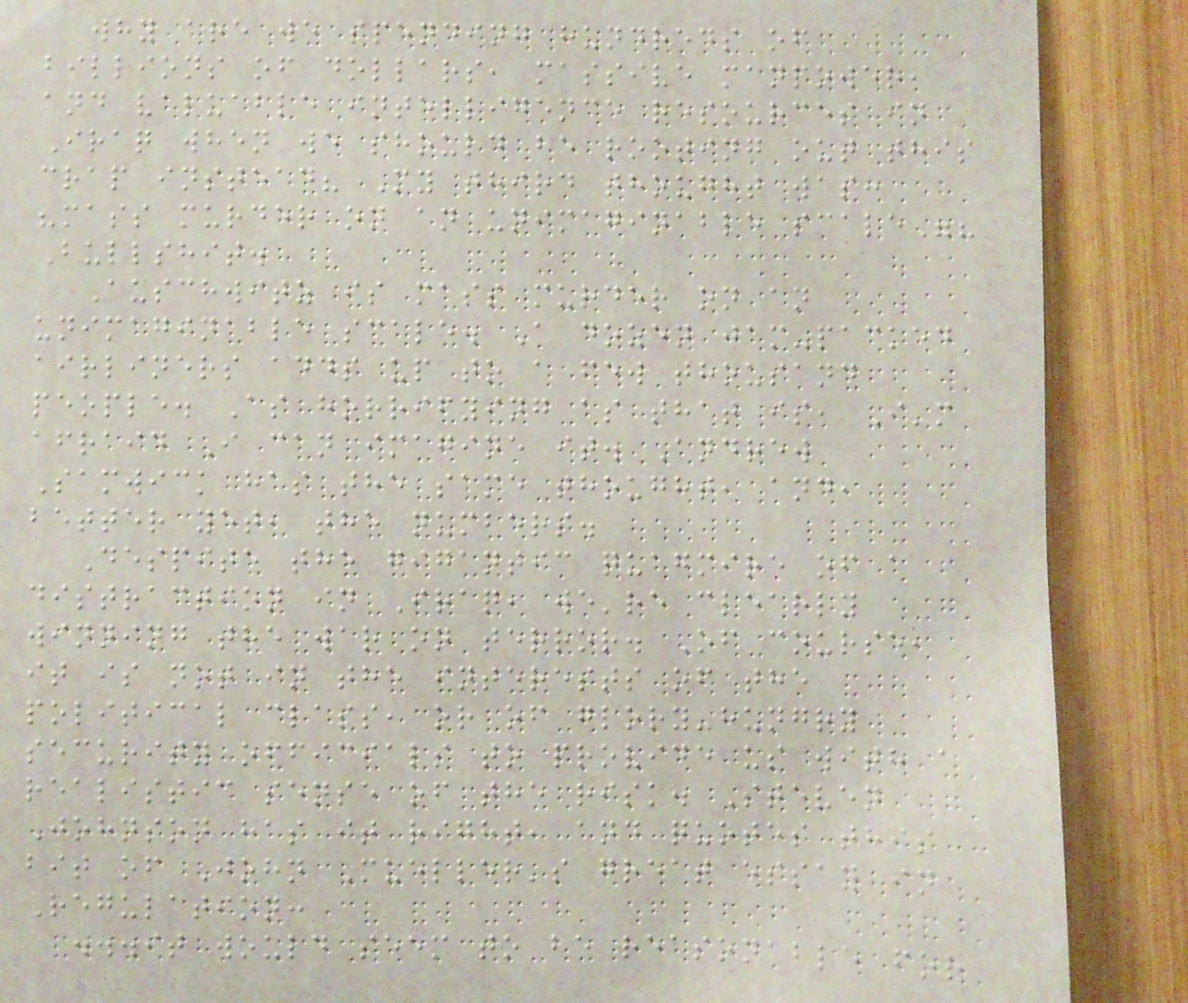why are we spending hundreds of
billions of dollars, massive manpower,
and valuable intelligence resources in
Iraq when we should be rooting out this
crap instead? My third thought was:
"mass murder on an unimaginable scale"?
Bullshit.
Auschwitz is mass murder on an
unimaginable scale. A dozen jam-packed
airliners adds up to a few thousand
people. As horrifying as that is, I'm
afraid I can imagine it. Andrew
Samwick has the same thought, and,
better yet, the numbers.
Despite the gigantic quagmire of a
distraction in Iraq, we're clearly
winning the war on terror. Of course,
it is not in the interests of the
political class, or of glory-hungry
security officials to provide us with a
realistic sense of the risk. Steven
Johnson has it right, and quotes this
bit of John Mueller's great essay in
Regulation:
...it would seem to be reasonable for
